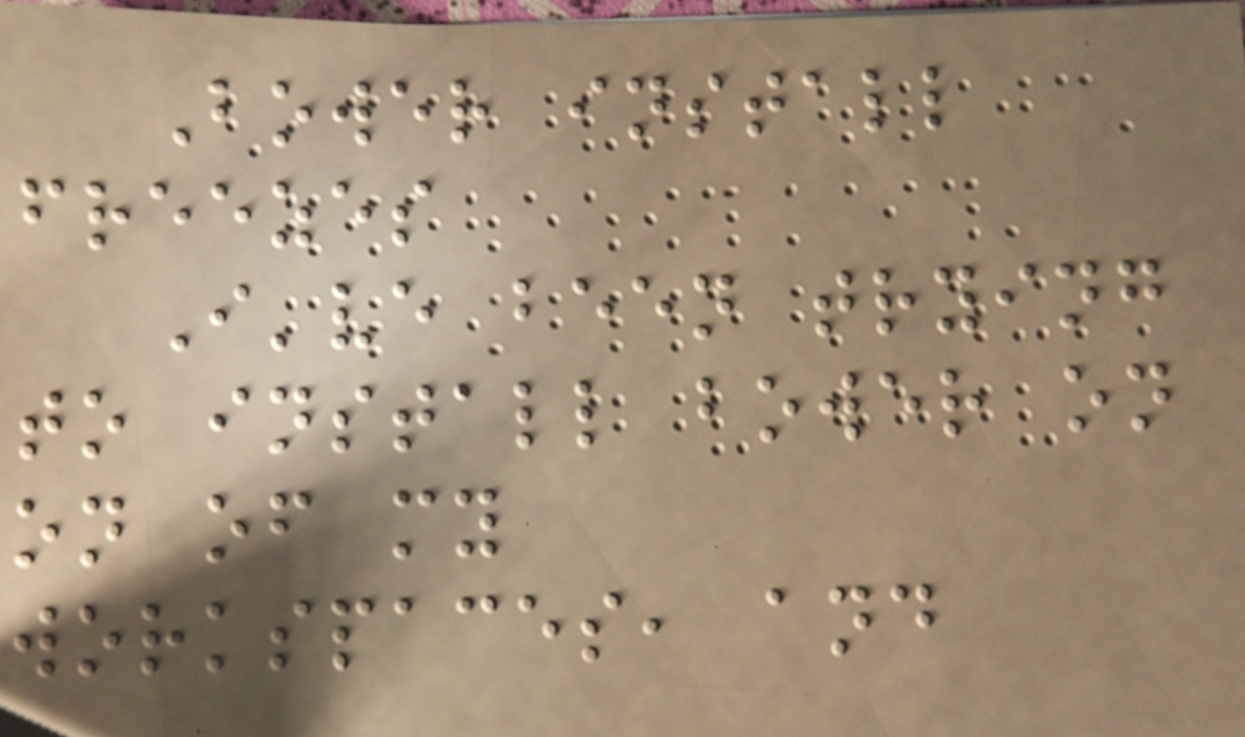Bower install
freezes
I've been trying
to install bower on
on of my
workspaces, and
